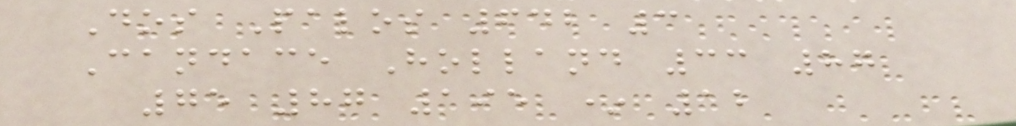Dos Palos 642 3
Candace Holland 33 87
75 87 195 * 12
